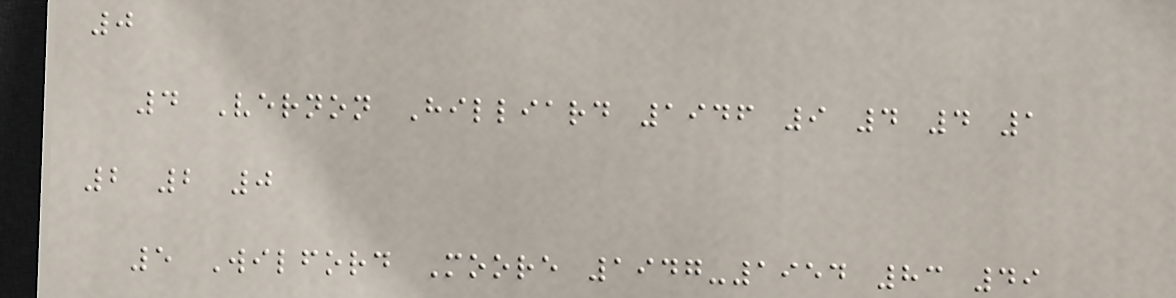0
4 Vernon Hilliard 1946 9 4 4 1
2 2 0
5 Wilford Moore 1947-1954 83 49
